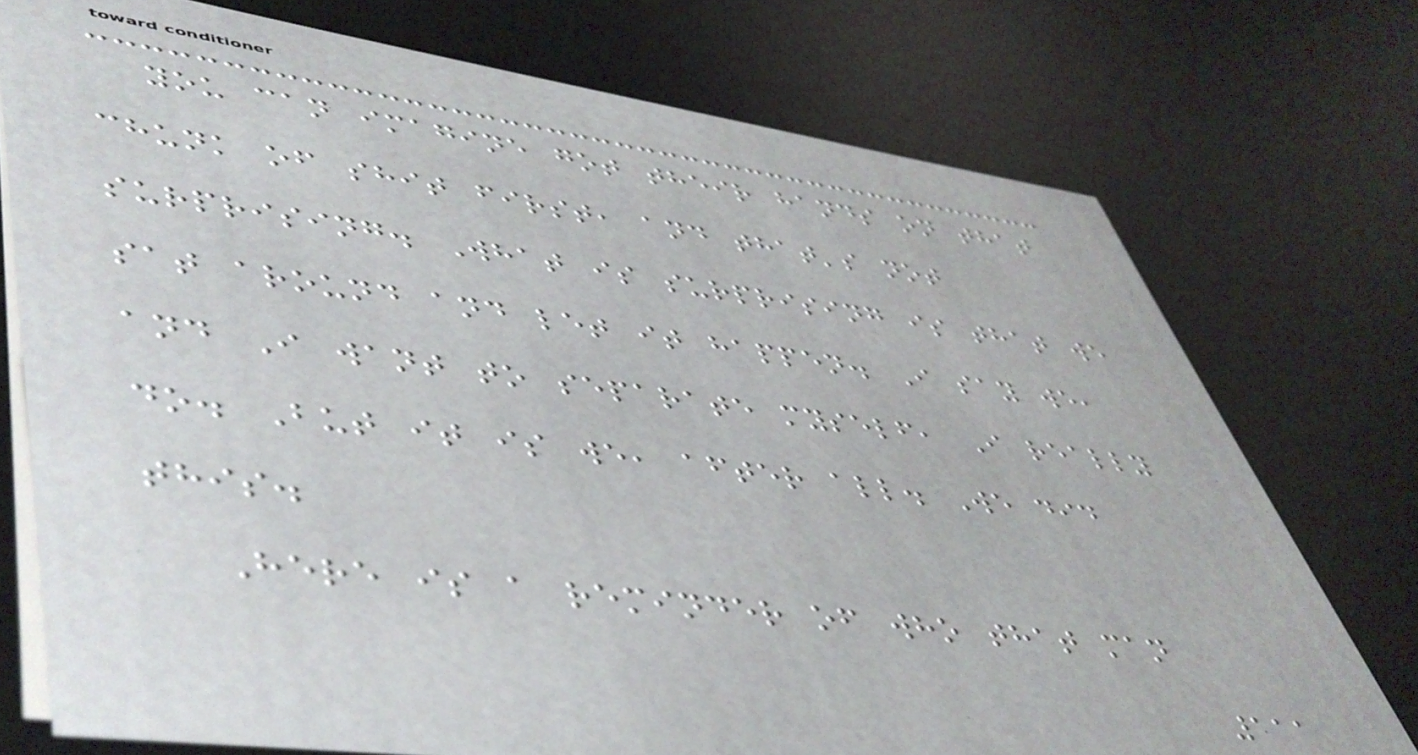you can imagine got their hands on that
chunk of shit first, and that's not
surprising. What is surprising is that we
sat around and let it happen. I say we,
and I want to separate myself, I really
do. But it is we, after all. We did
this.
Here is a reminder of who that man
111
